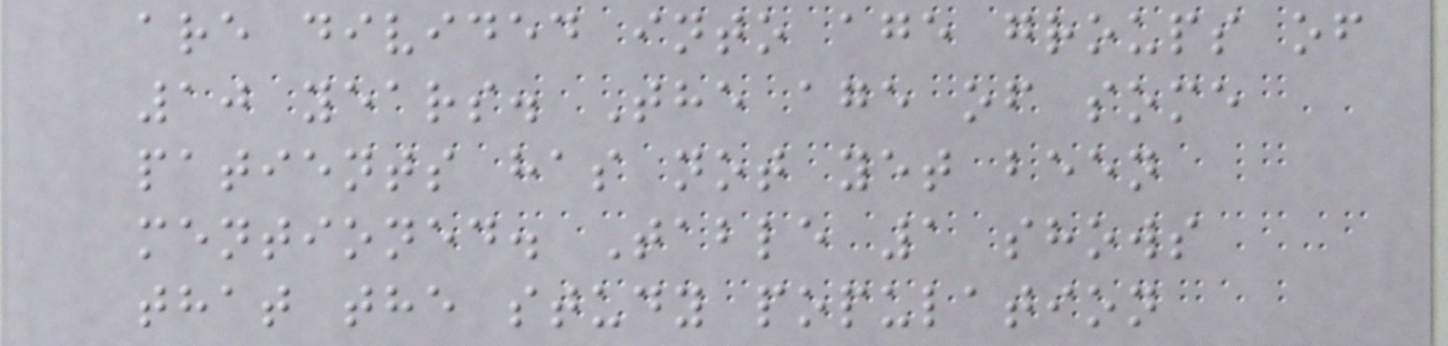are divided into age groups of
10 years. The age of some
patients has not yet been
mentioned. Table 1 shows
that the study population
